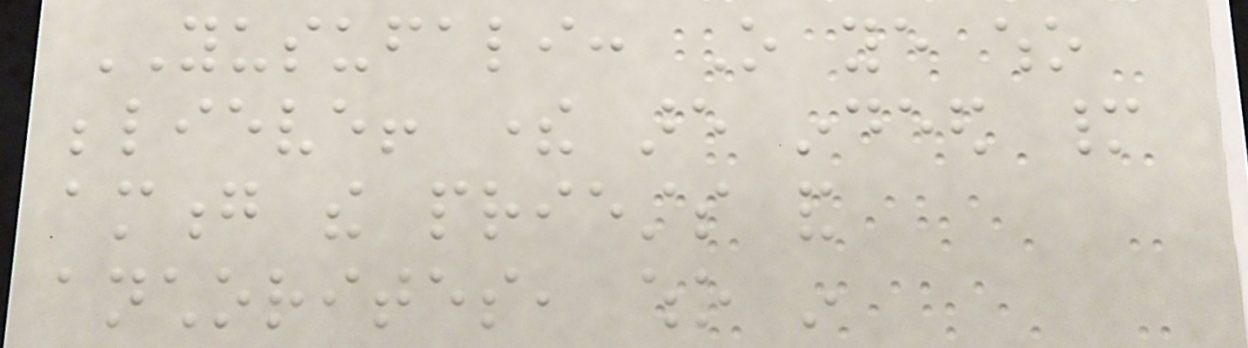YUSUFALI: O ye who
believe! there are indeed many
among the priests and
anchorites, who in
